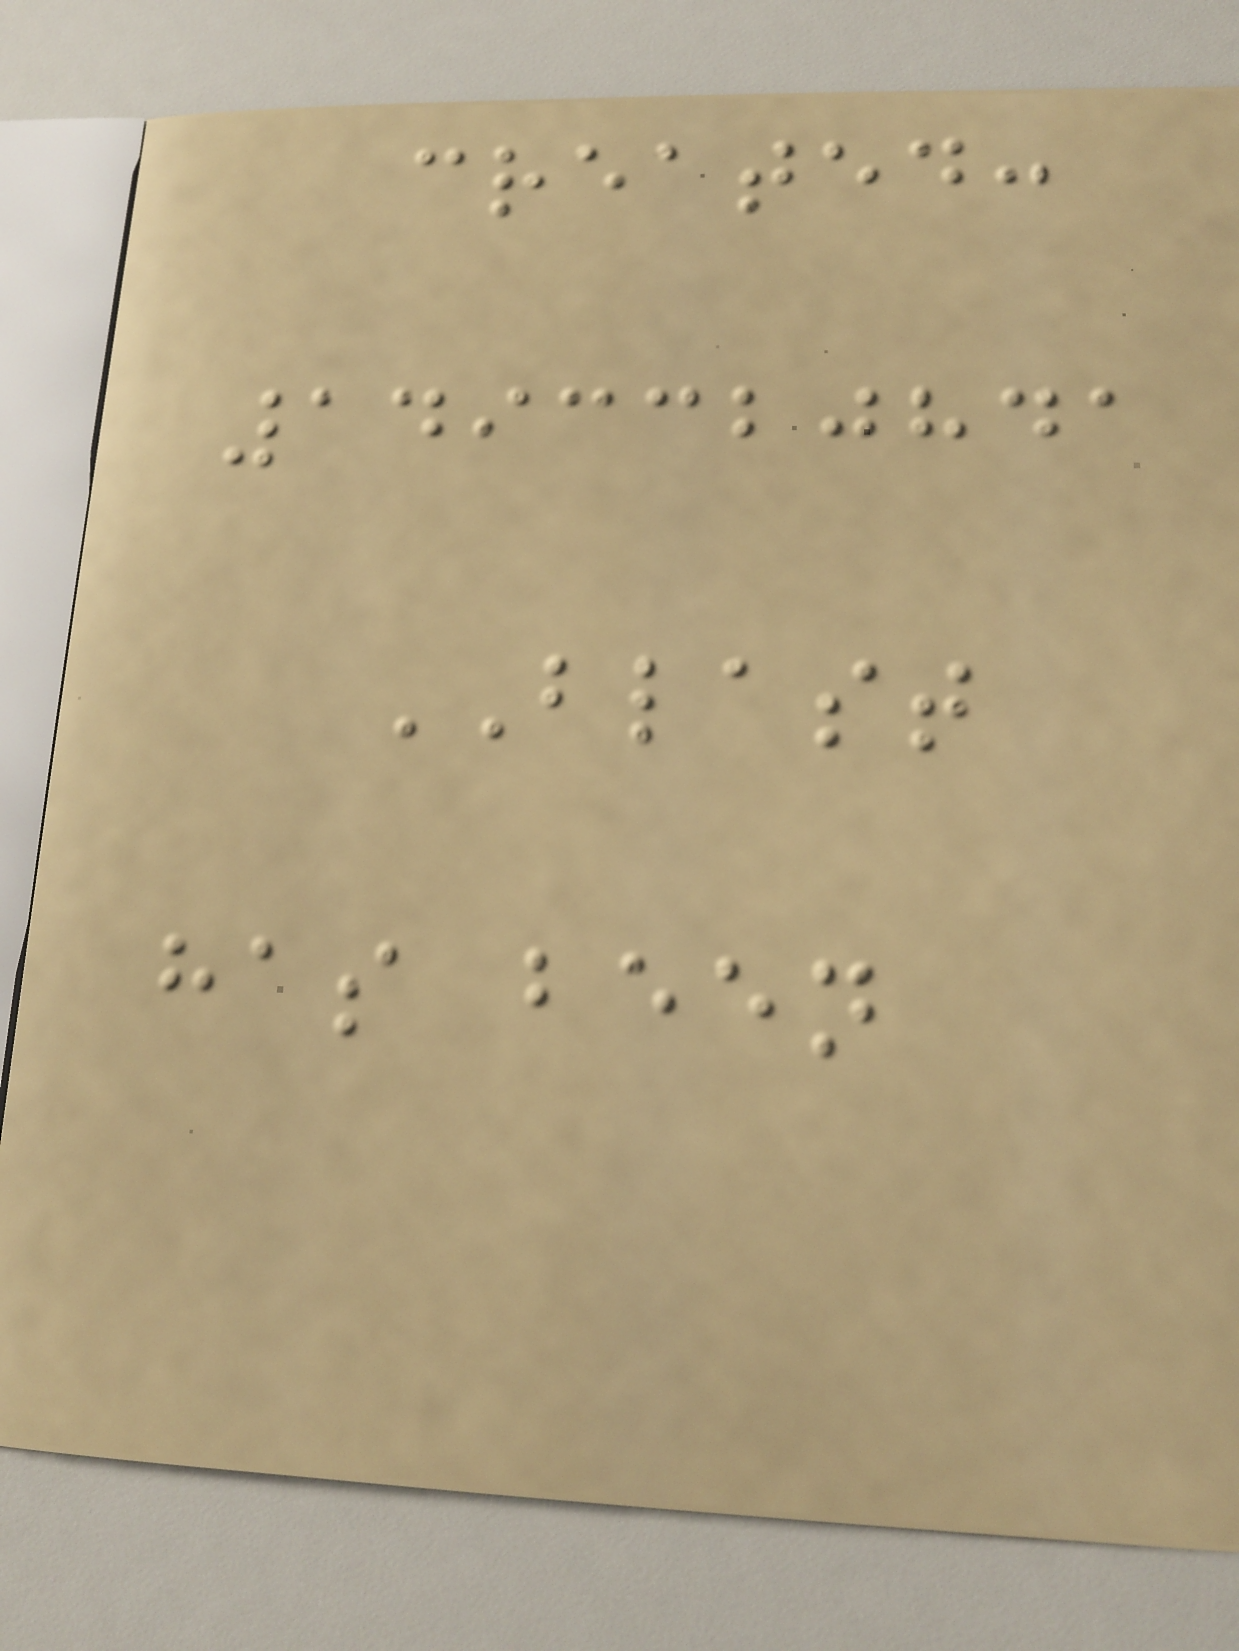created:
1493320841
BLAST
has been
